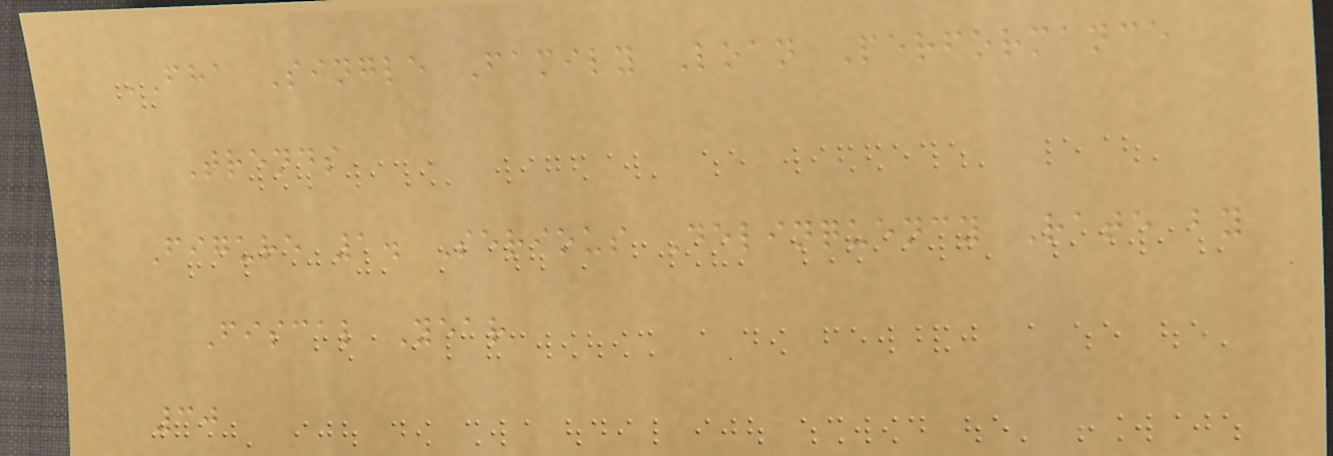FHA Single Family Loan Performance
Trends
Figure 1. Serious Delinquency Rate by
Fiscal Year
30
